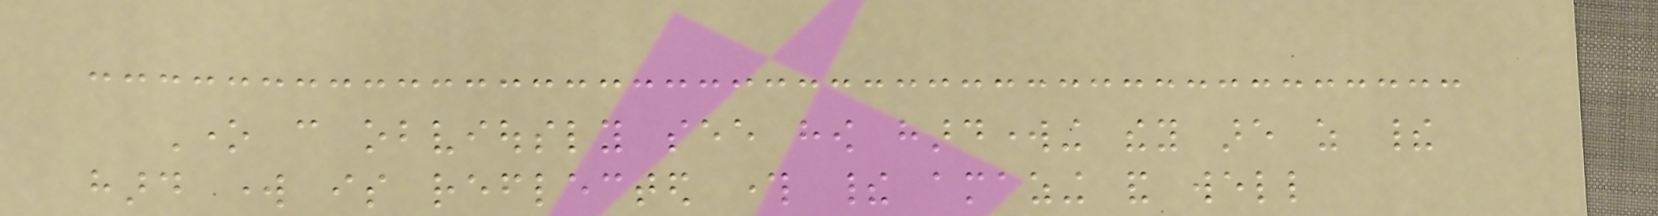One can obviously see how hardworking they are as their
hard work is reflected through their amazing and well
